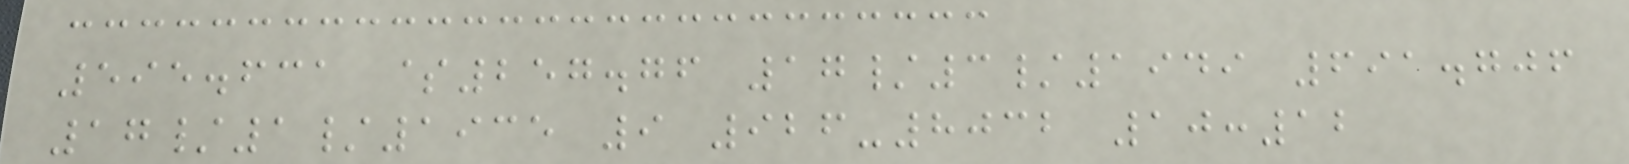595.631 $257.76 17/3/1949 691.706
17/1/1935 9 926-8032 10:12
